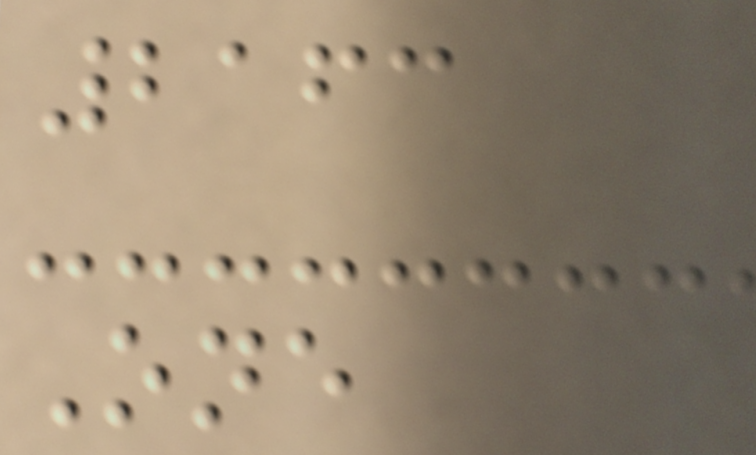2163
One
